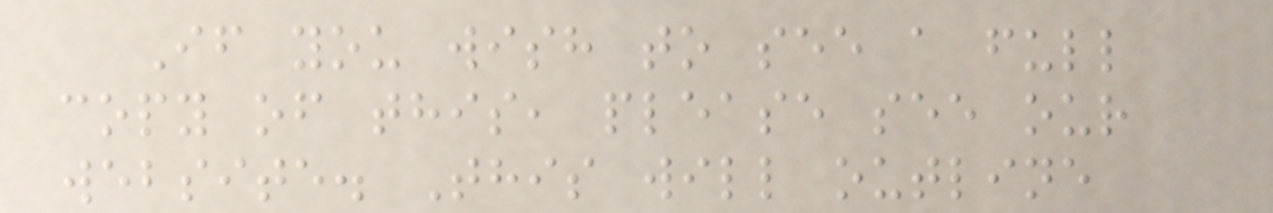If you wish to see a full
copy of this, please see our
website. This will outline
